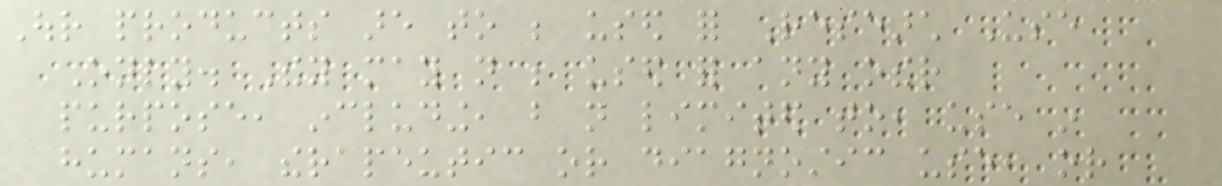Our products are to be used for Research Use
Only. They may not be used for any other
purpose, including, but not limited to, use in
humans, therapeutic or diagnostic use, or
